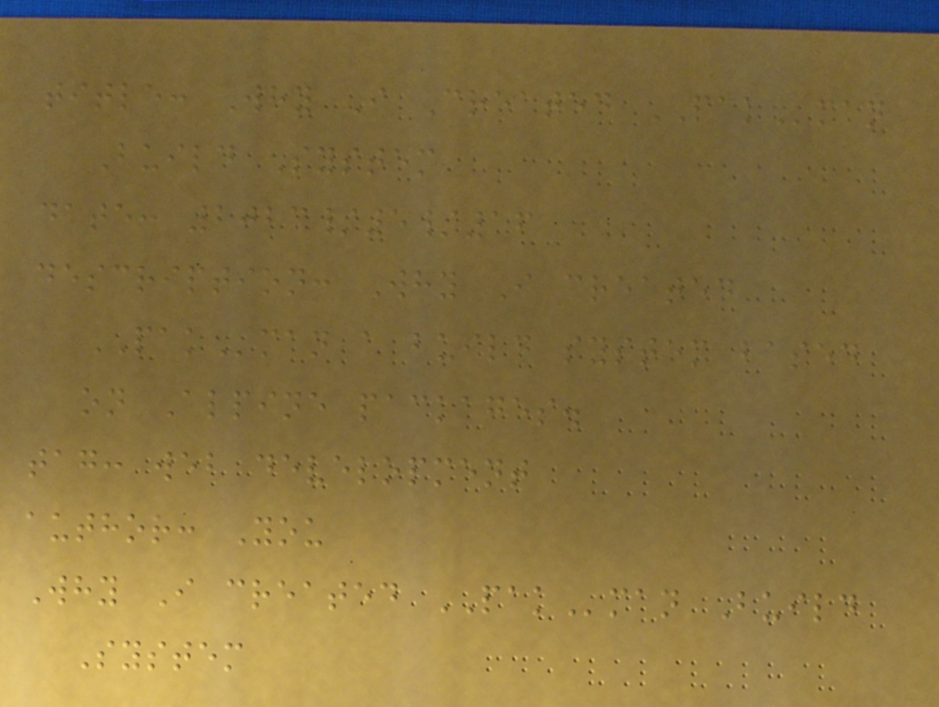title: Why I Created PAKman
Build System
date: 2023/5/16
description: Why I created
PAKman a build system based
on Alpine packages.
tag: web development
author: You
Why I created PAKman Build
System
